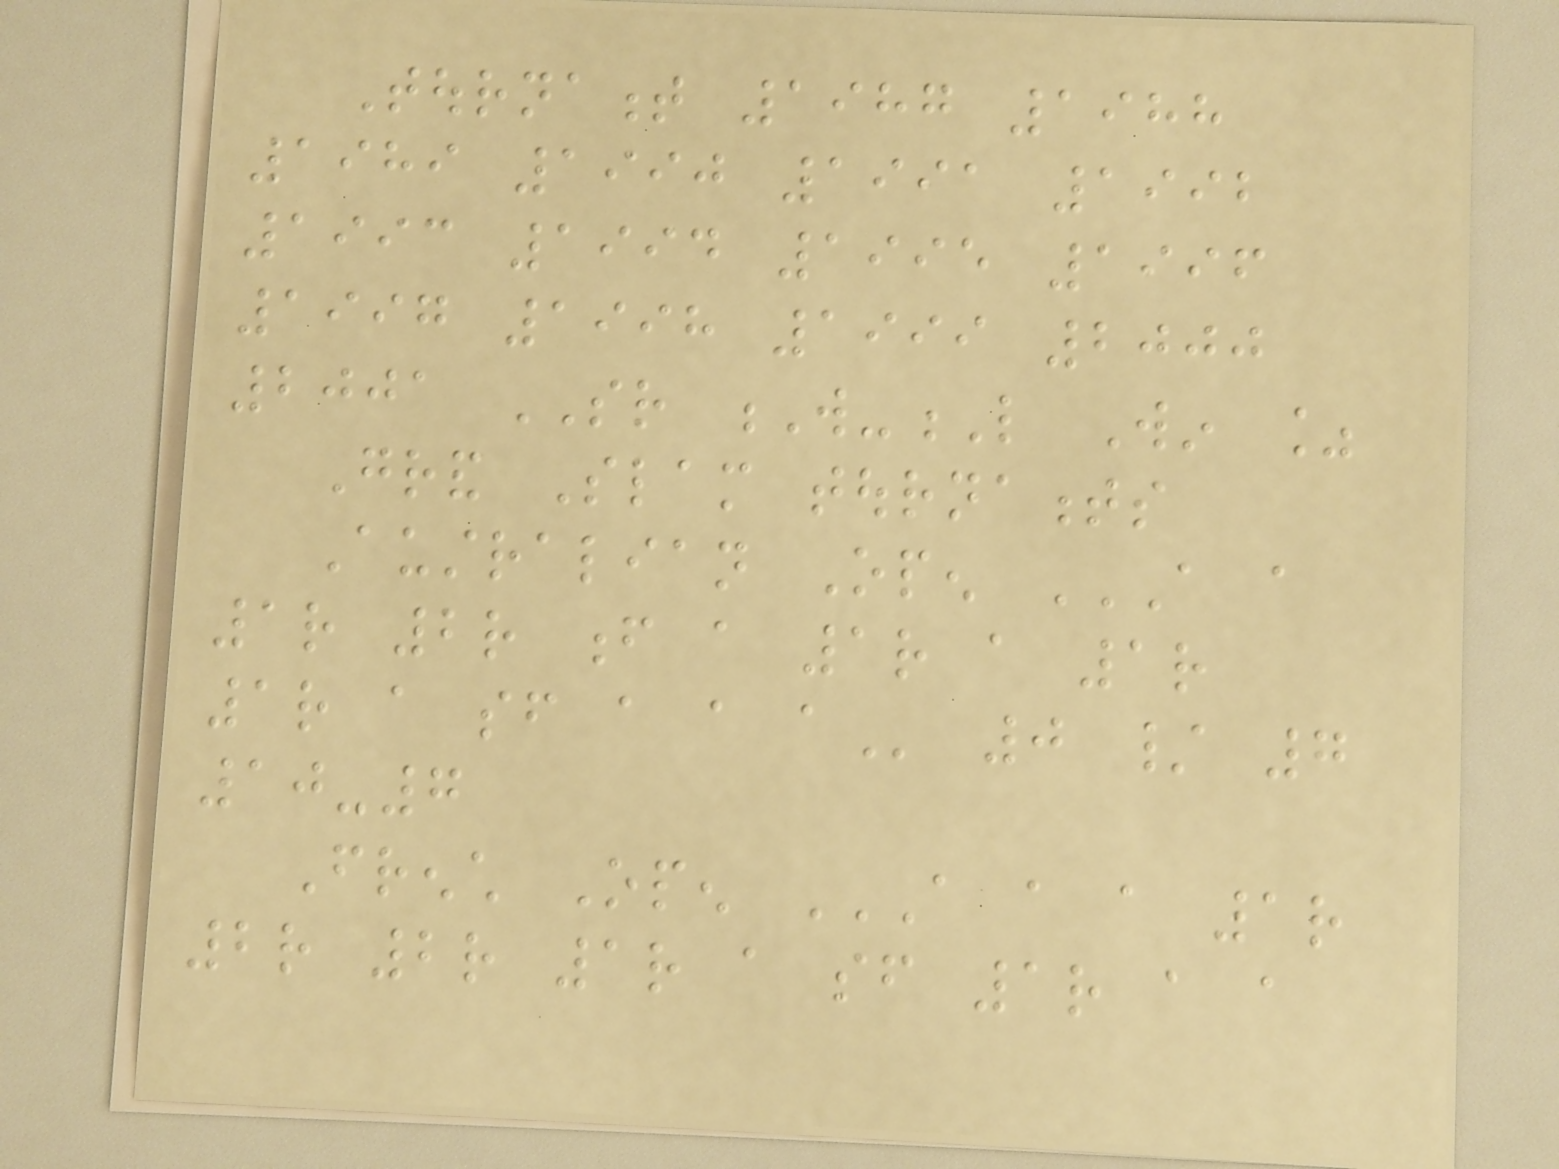Tournament 1987 1988
1989 1990 1991 1992
1993 1994 1995 1996
1997 1998 1999 2000
2001 SR W-L Win %
Grand Slam tournaments
Australian Open A A
1R 2R F A 1R A 1R
1R A SF A A A 0 / 7
10-7
French Open A A A 1R
2R 2R 1R A SF 1R A A
